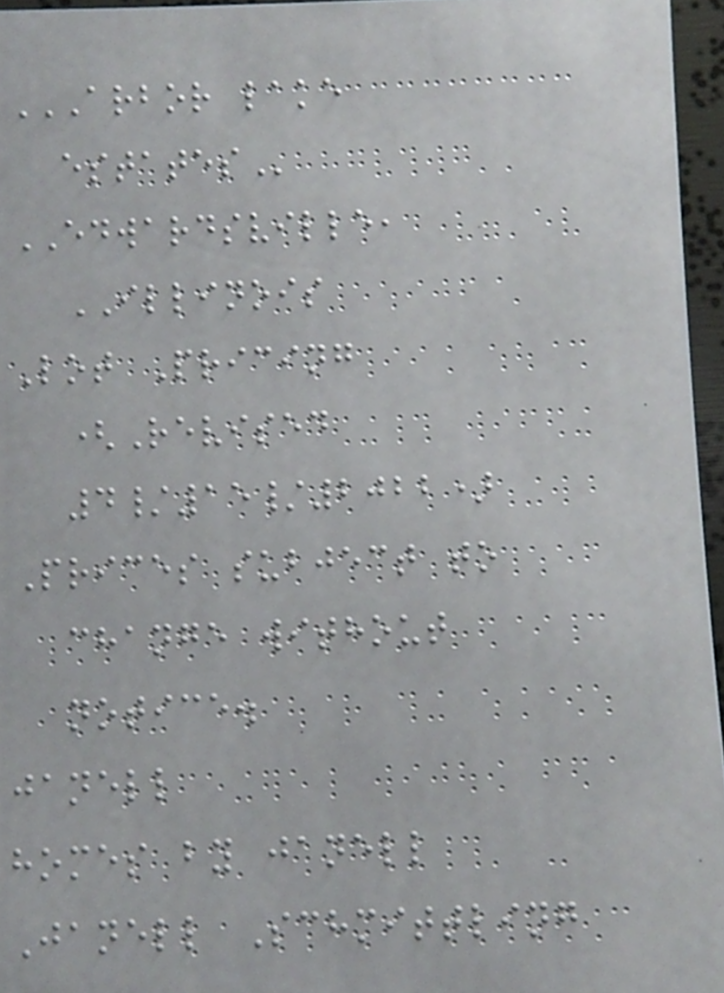ARBOR LAKE
ESTATES
EDWARDSVILLE,
ILLINOIS
Lot Pricing
(Revised
4/15/2022)
Prices subject to
change without
notice.
janell
homes by janell
Janell Schmittling
